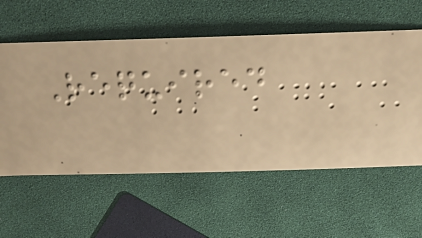Required
